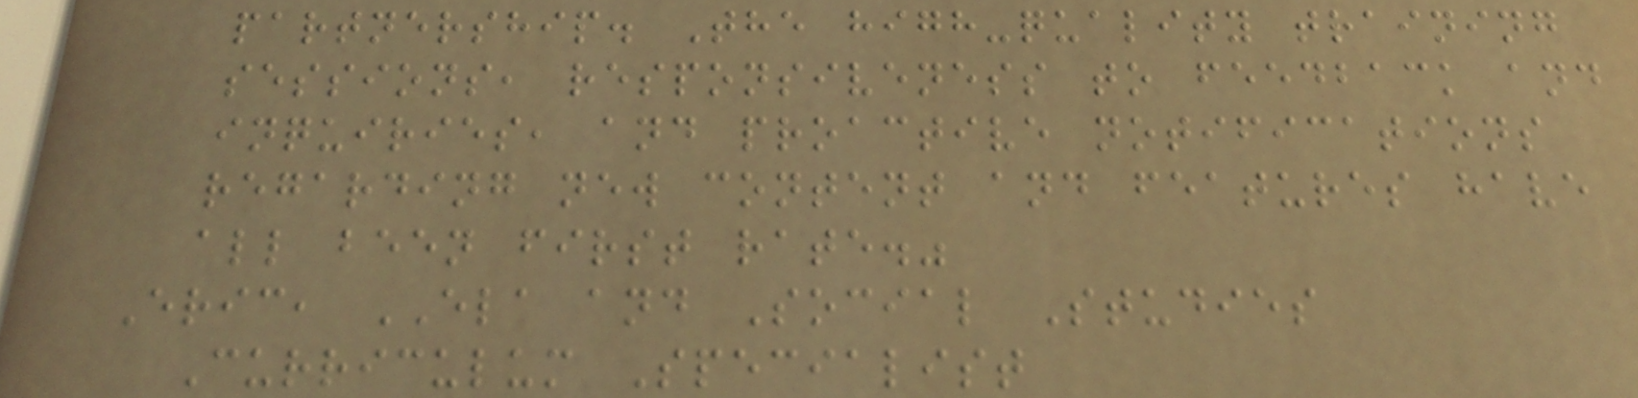partnership. The high-quality training
sessions, responsiveness to feedback and
inquiries, and proactive notifications
regarding new content and features have
all been first rate."
Eric, ELA and Social Studies
Curriculum Specialist
